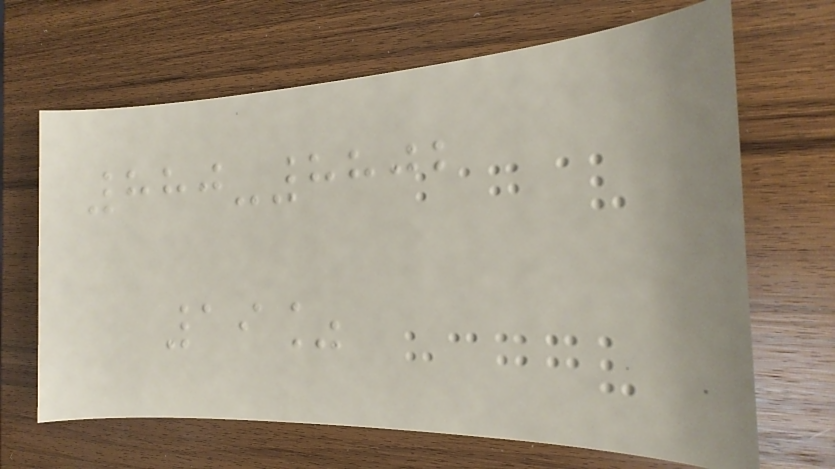880-8802
19%
